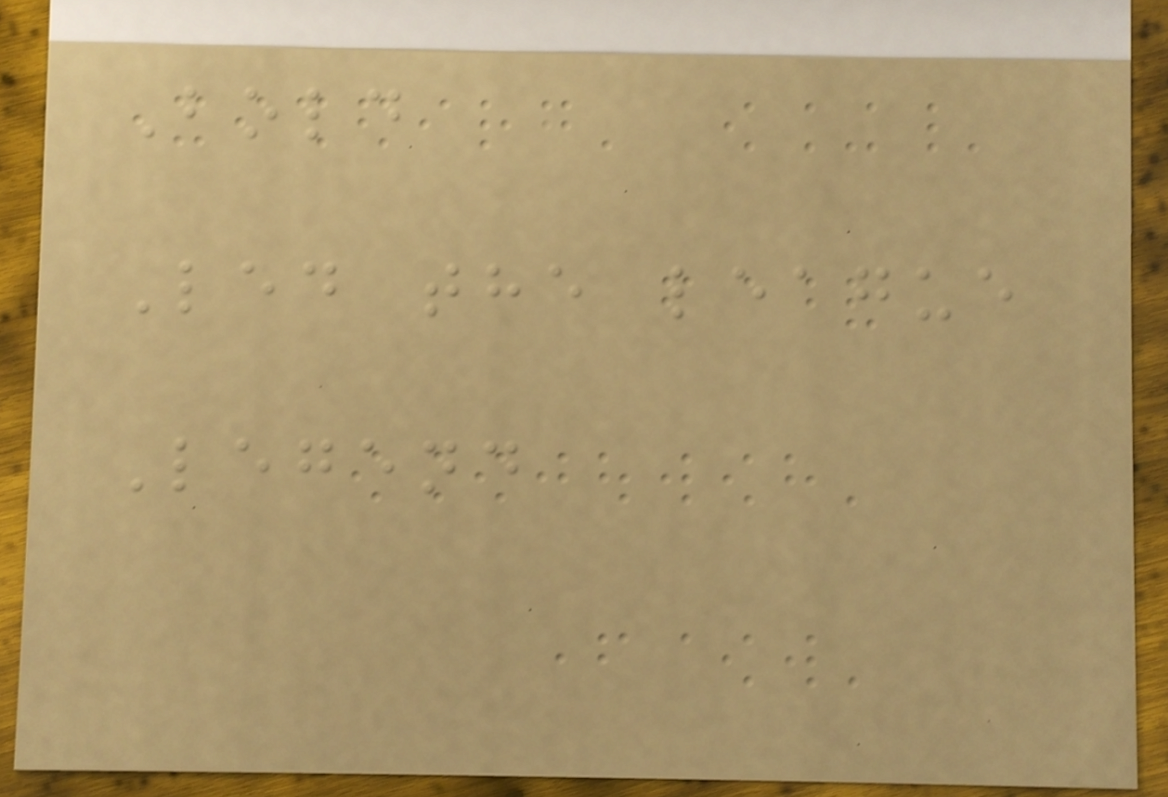Bold
Led the league
Legend
